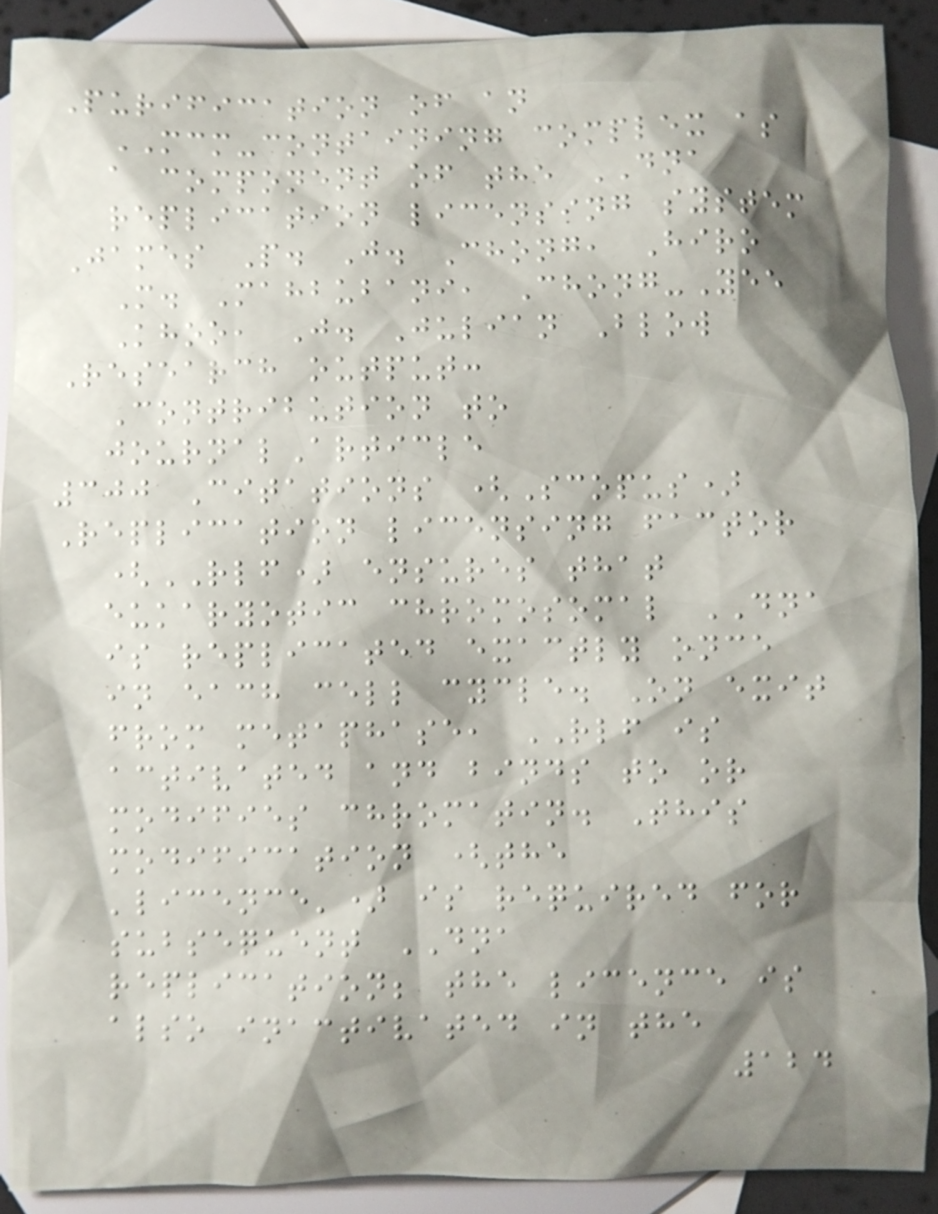Purification of an
MCM-containing complex as
a component of the DNA
replication licensing system
James P. J. Chong, Hiro
M. Mahbubani, Chong-Yee
Khoo, J. Julian Blow
Research output:
Contribution to
journalArticle
300 Citations (Scopus)
Replication licensing factor
(RLF) ensures that
eukaryotic chromosomal DNA
is replicated exactly once
in each cell cycle. On exit
from metaphase, RLF is
activated and binds to or
modifies chromatin. This
modification (the
'licence') is required for
subsequent DNA
replication; the licence is
also inactivated in the
124
